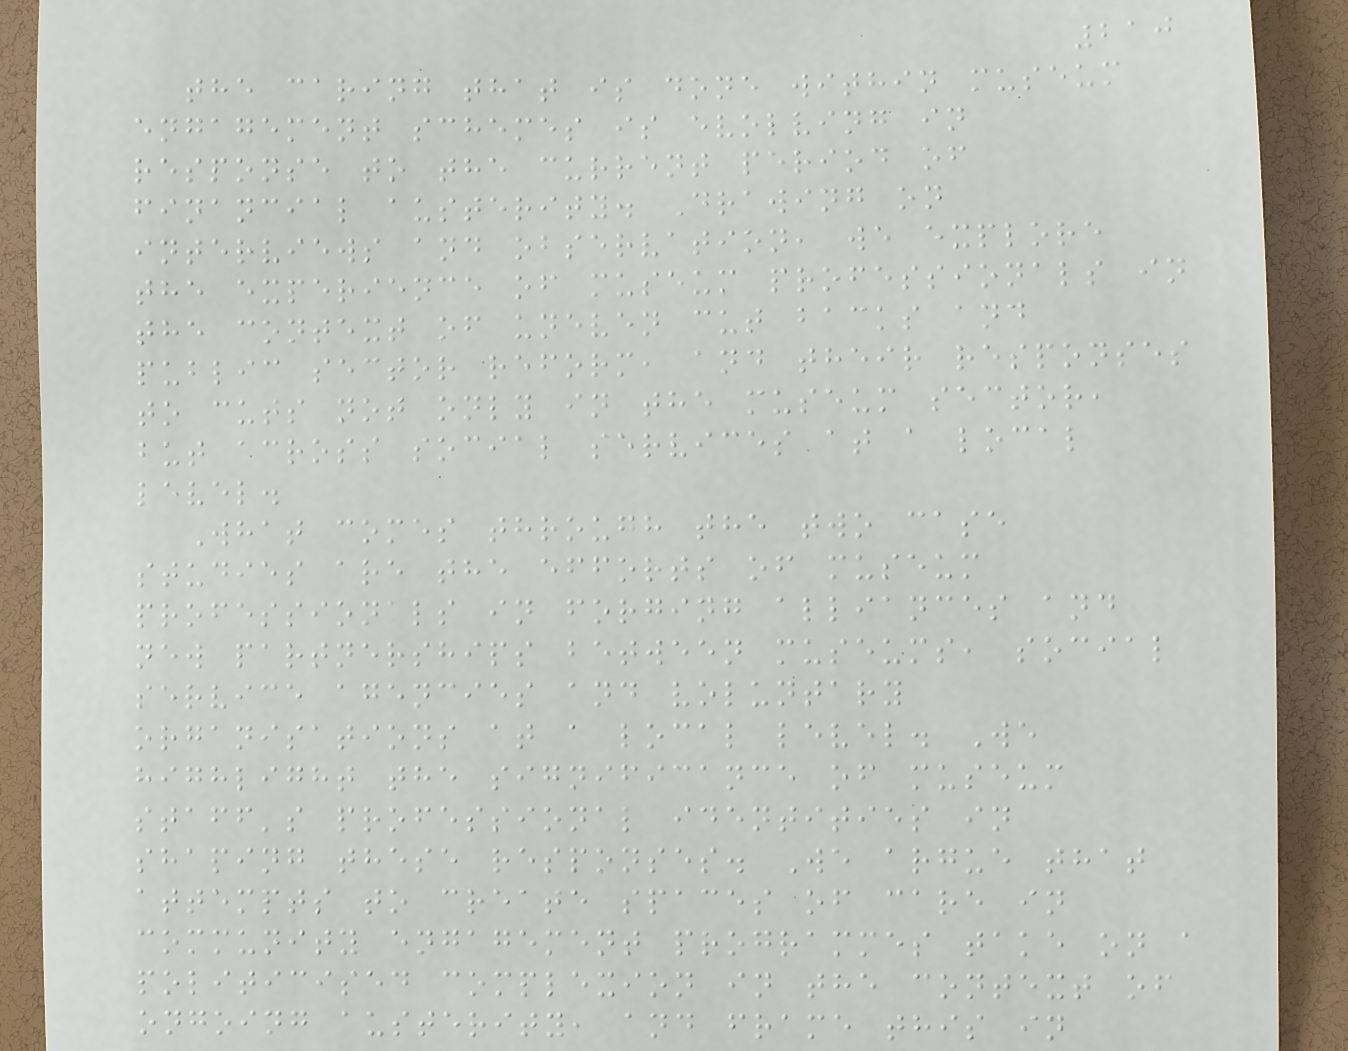210
the caring that is done within museum
engagement schemes is evolving in
response to the current period of
financial austerity. Drawing on
interviews and observation, we explore
the experience of museum professionals in
the context of uneven cut backs and
public sector reform, and their responses
to cuts not only in the museum sector,
but across social services at a local
level.
What comes through the two case
studies are the efforts of museum
professionals in forging alliances and
new partnerships between museums, social
service agencies and voluntary
organisations at a local level. We
highlight the significance of museum
staff's professional identities in
shaping these responses. We argue that
attempts to create spaces of care in
community engagement programmes take on a
politicised complexion in the context of
ongoing austerity, and frame this in
